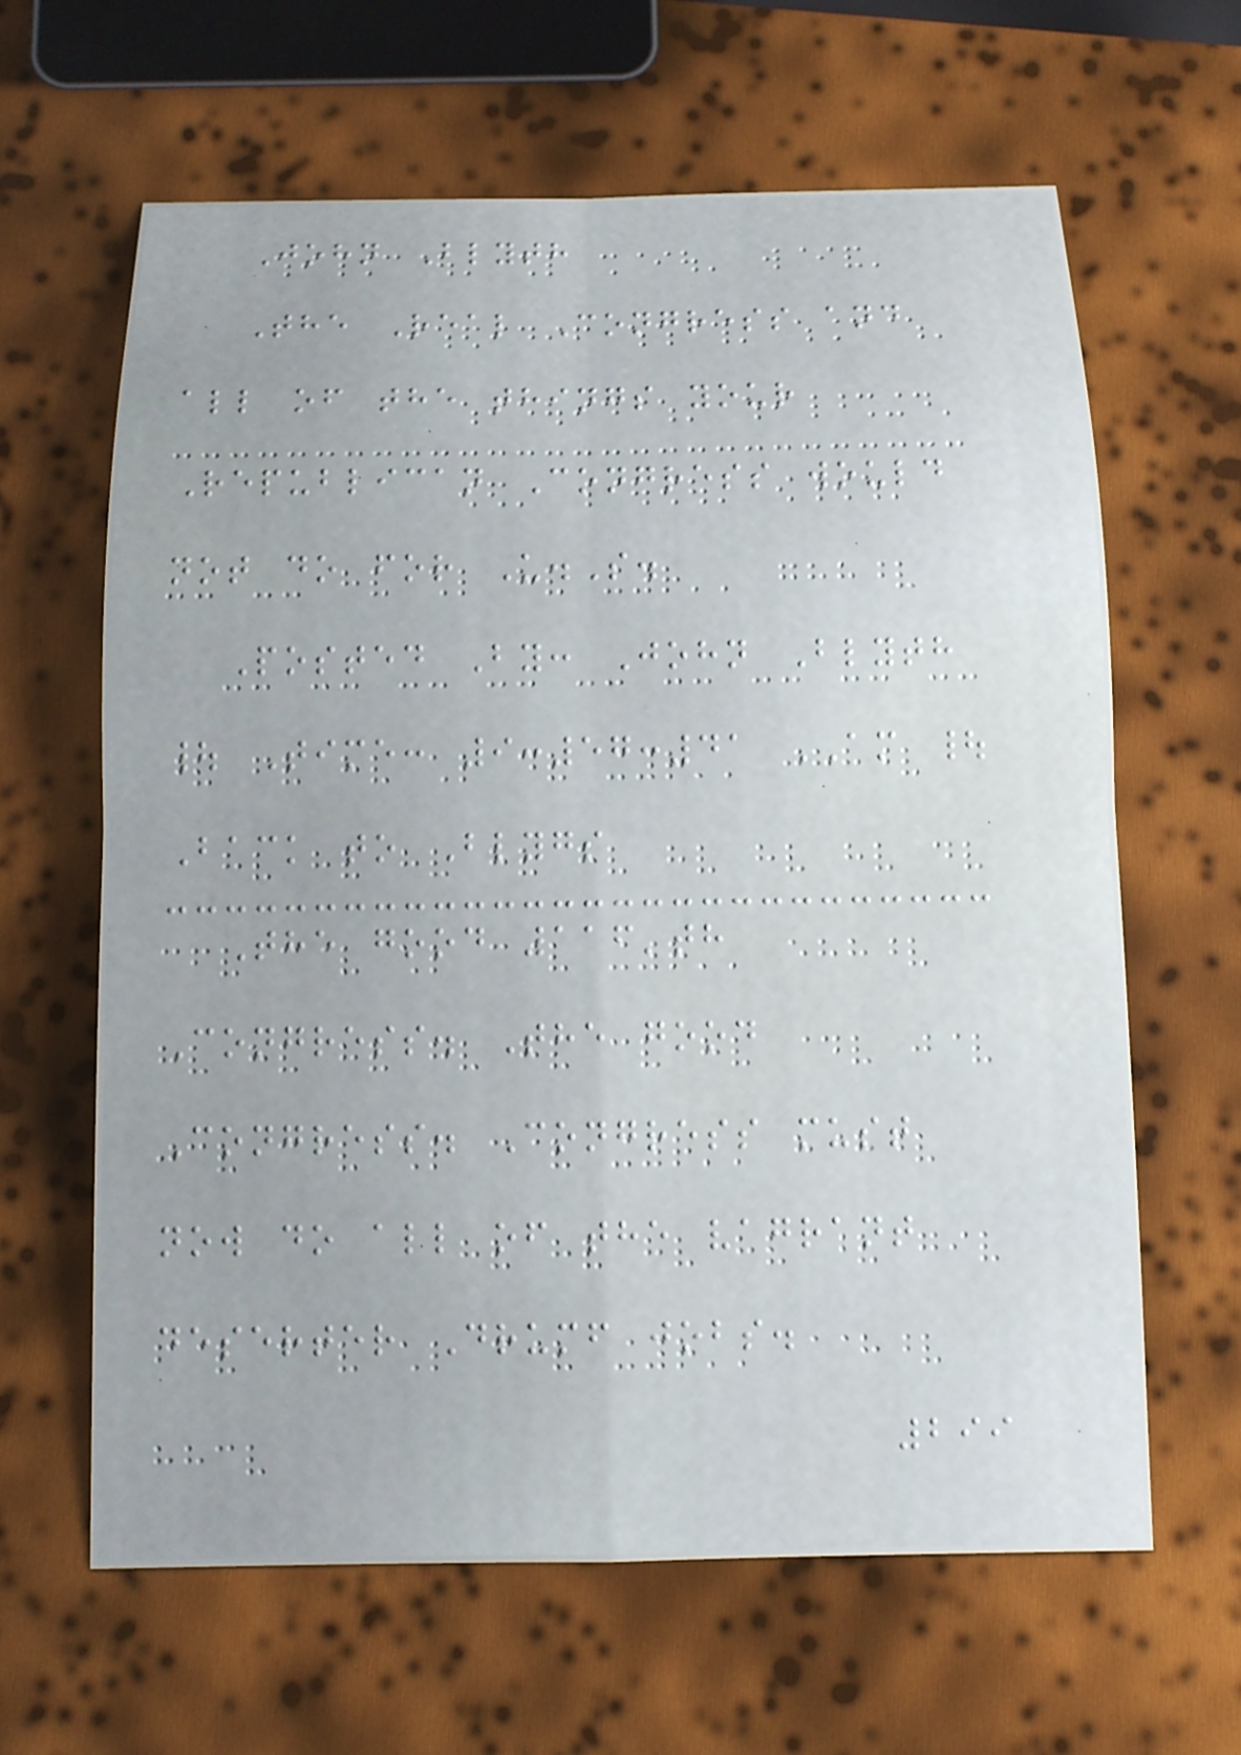John Blyth
The Real Congress and
all of the things your
Republican Congress would
not do for U.S.
Posted By: John Blyth
| Time: 9:57:41 AM |
Back to Blygs
The good 116'th
Congress. The good
Congress. Congress must
now do all of the vagrant
deserter Drumf jobs.
299
